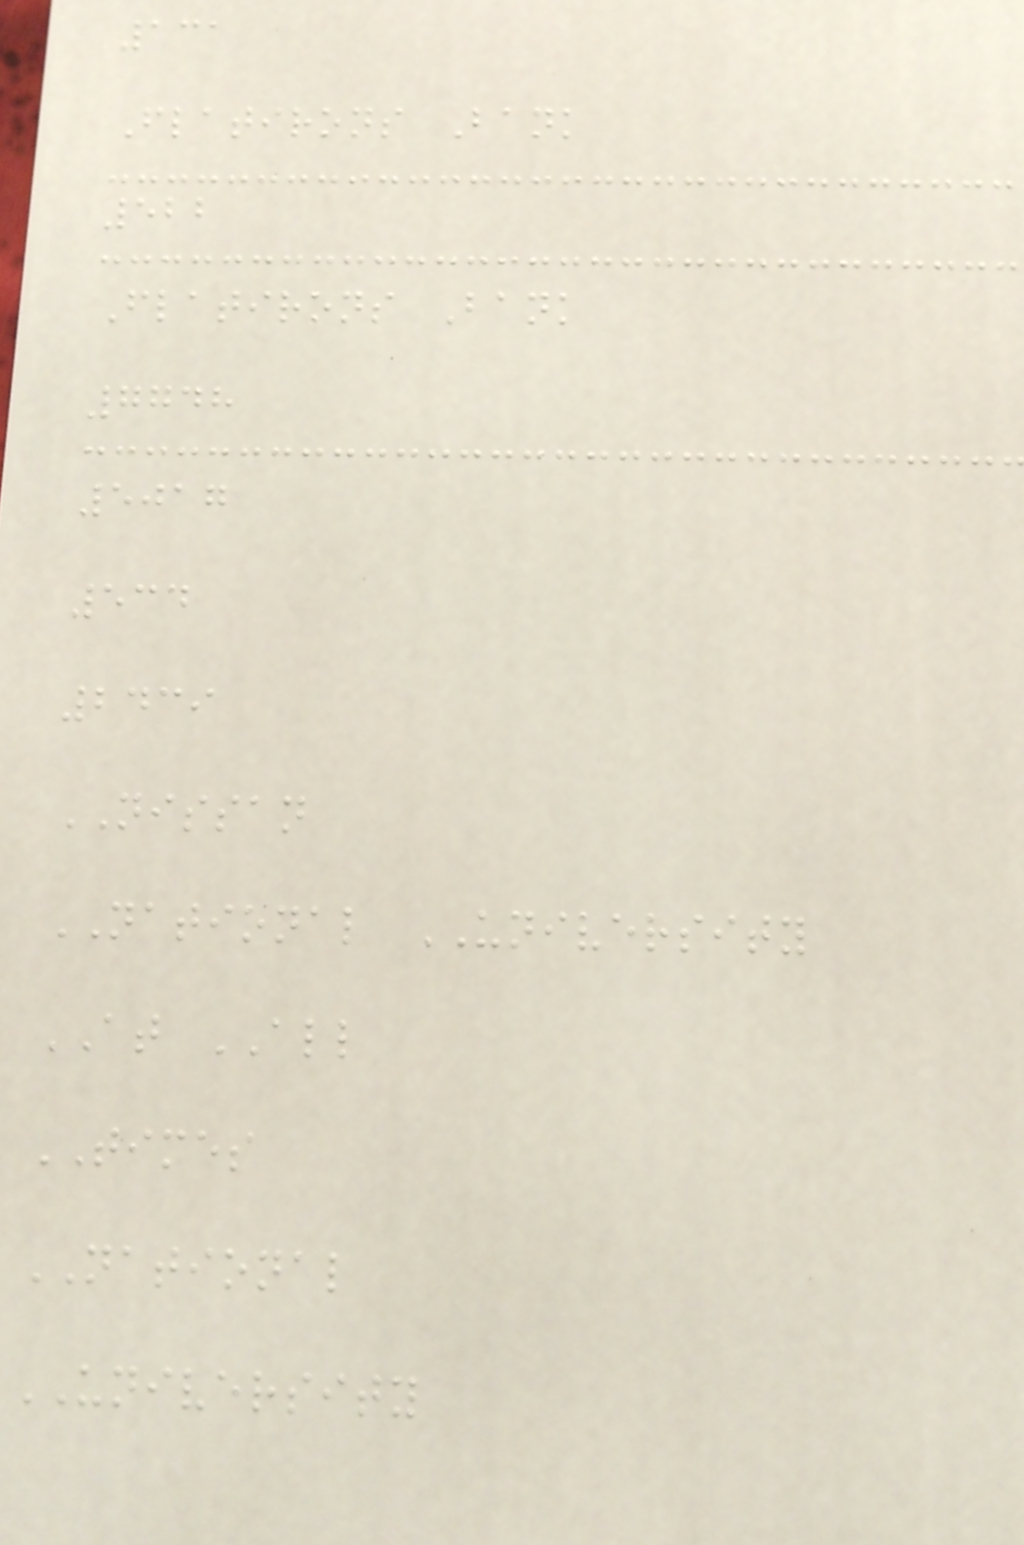131
Flatirons Bank
522
Flatirons Bank
7748
5017
534
2439
NISSAN
NATIONAL UNIVERSITY
AT ALL
TIMES
NATIONAL
UNIVERSITY
